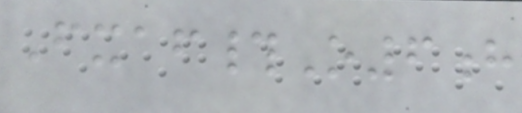Fxaf#O6h
